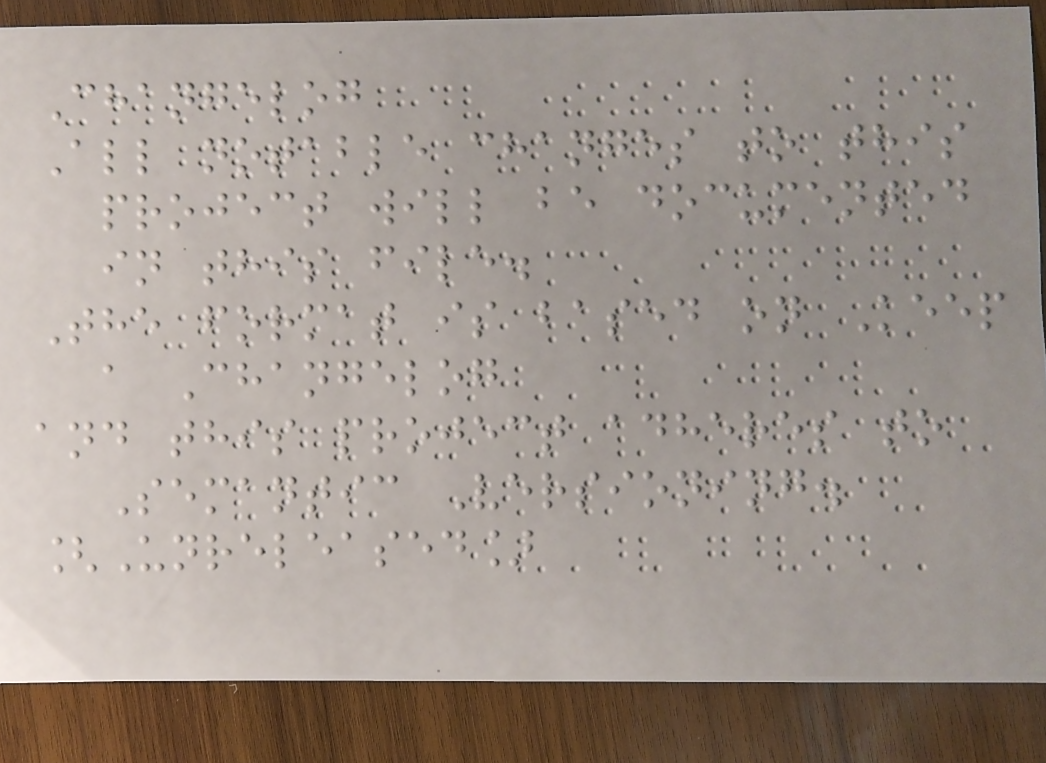Changelog
All notable changes to this
project will be documented
in this file.
The format is based on Keep
a Changelog
and this project adheres to
Semantic Versioning.
[Unreleased]
